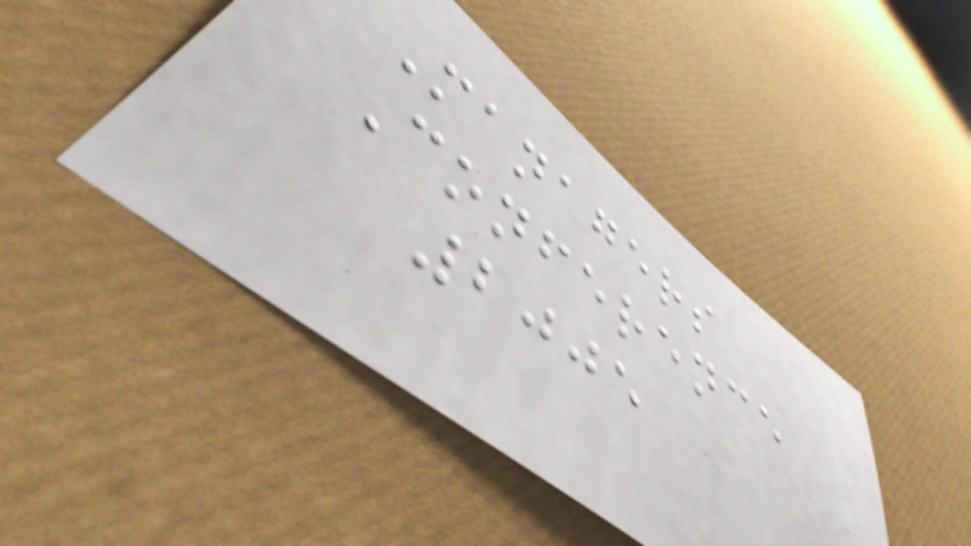Managers
Conference
2005
